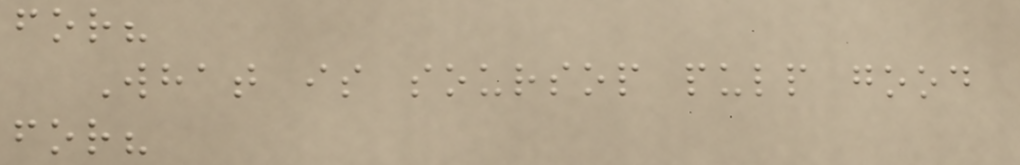for?
What is soursop pulp good
for?
